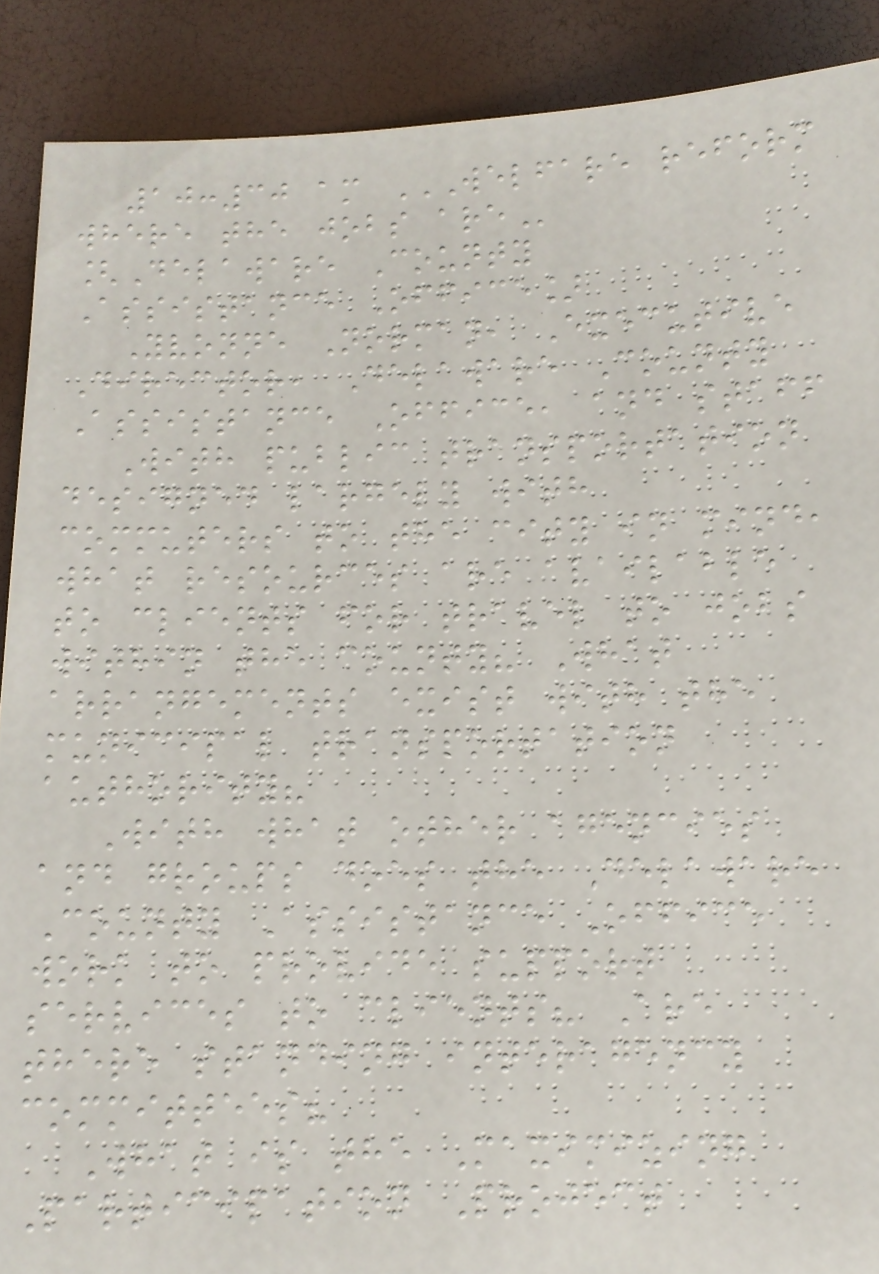10:30 am WELFARE REFORM
WHERE THE JOBS ARE
[Delaware County
Assistance Office]
Yvonne Norman, Executive
Director, Delaware County
Assistance Office, and staff
With public transportation
designed largely with
commuters to the city in mind,
what resources are available
to clients for travel to jobs
within the county? What
arrangements exist with the
municipal transportation
authority?
With what other agencies
and groups does the Delaware
County Assistance Office
work to provide support
services to clients? Are
there standing interagency
committees?
What is the Maximizing
Participation Project
